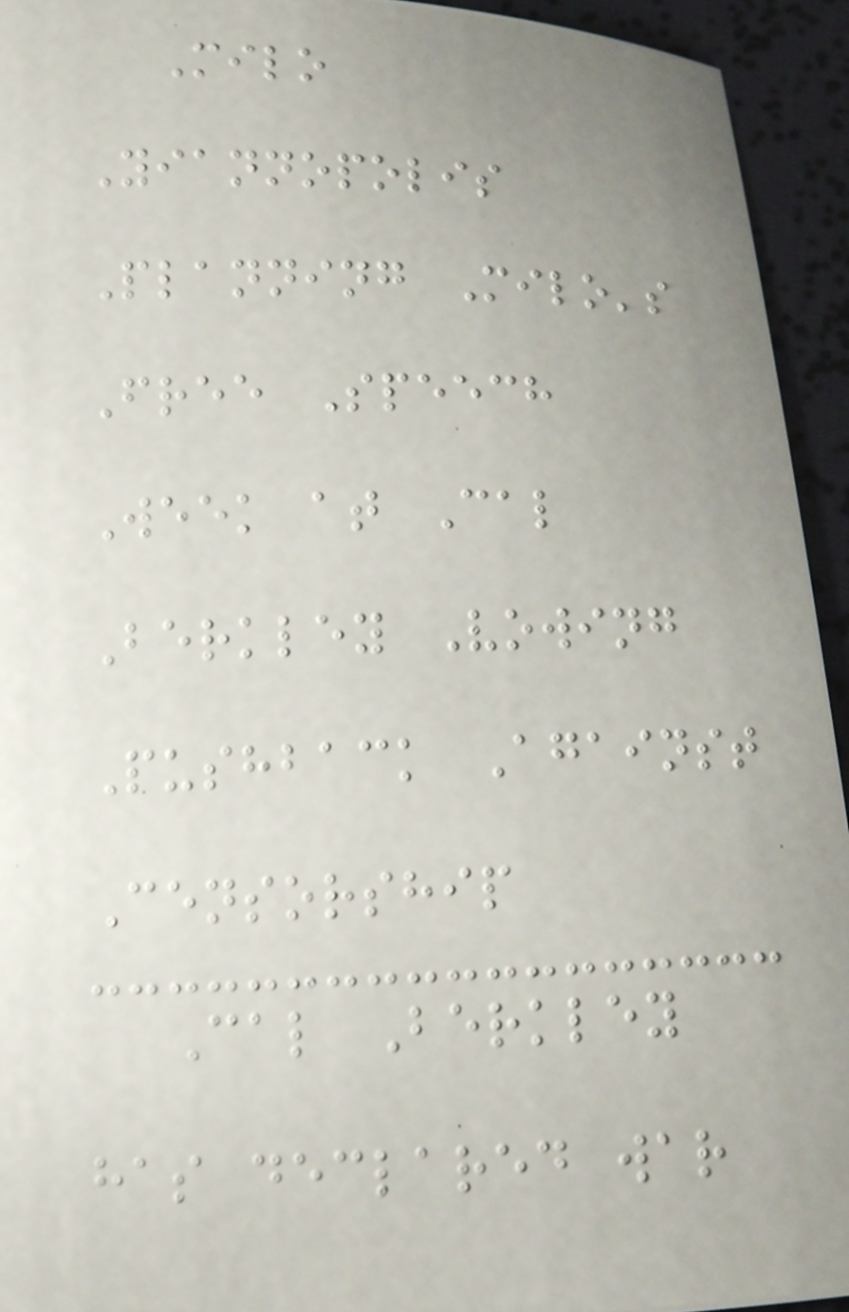Milo
Yiannopolis
Planning Milo's
Free Speech
Week at Cal
Berkley Vowing
Pushback Against
Censorship
Cal Berkley
has declared war
